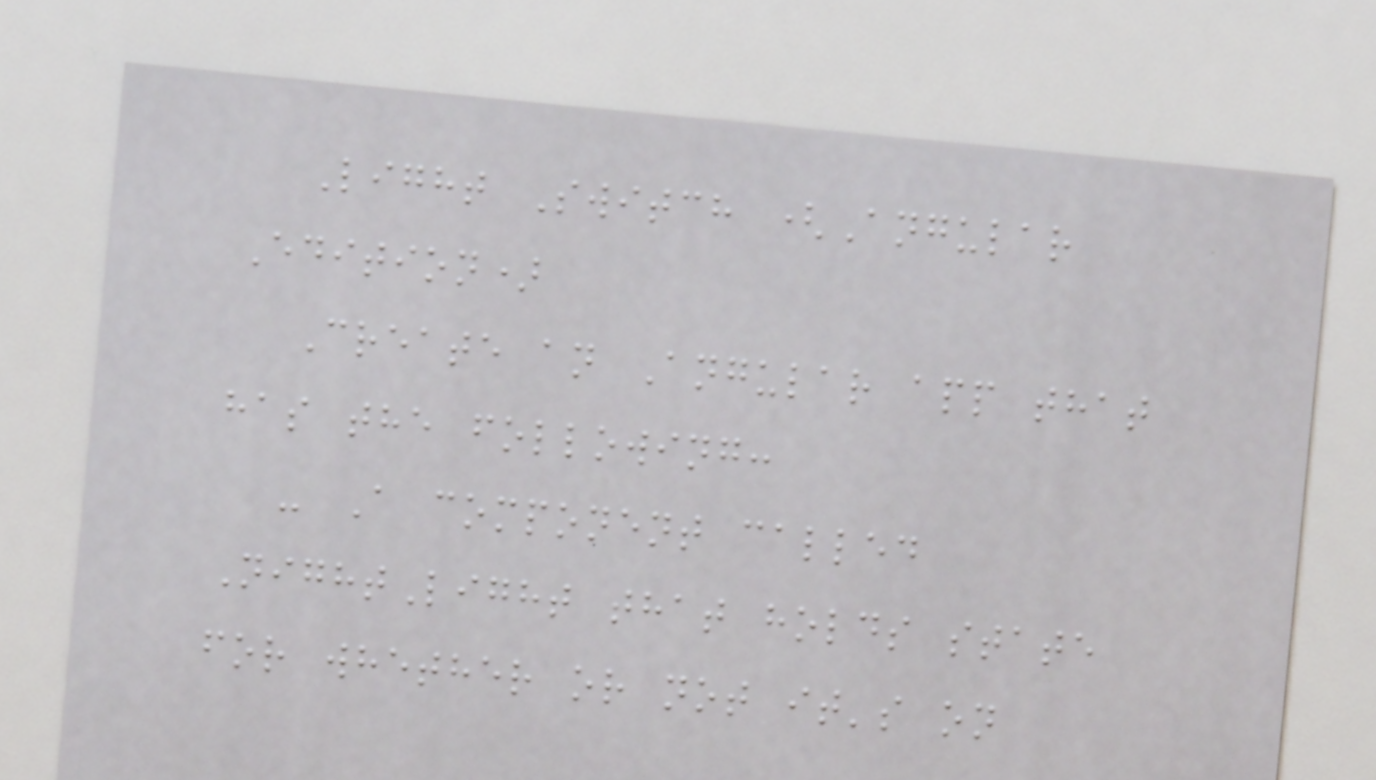Light Switch (Angular
Edition)
Create an Angular app that
has the following:
- A component called
NightLight that holds state
for whether or not it's on
